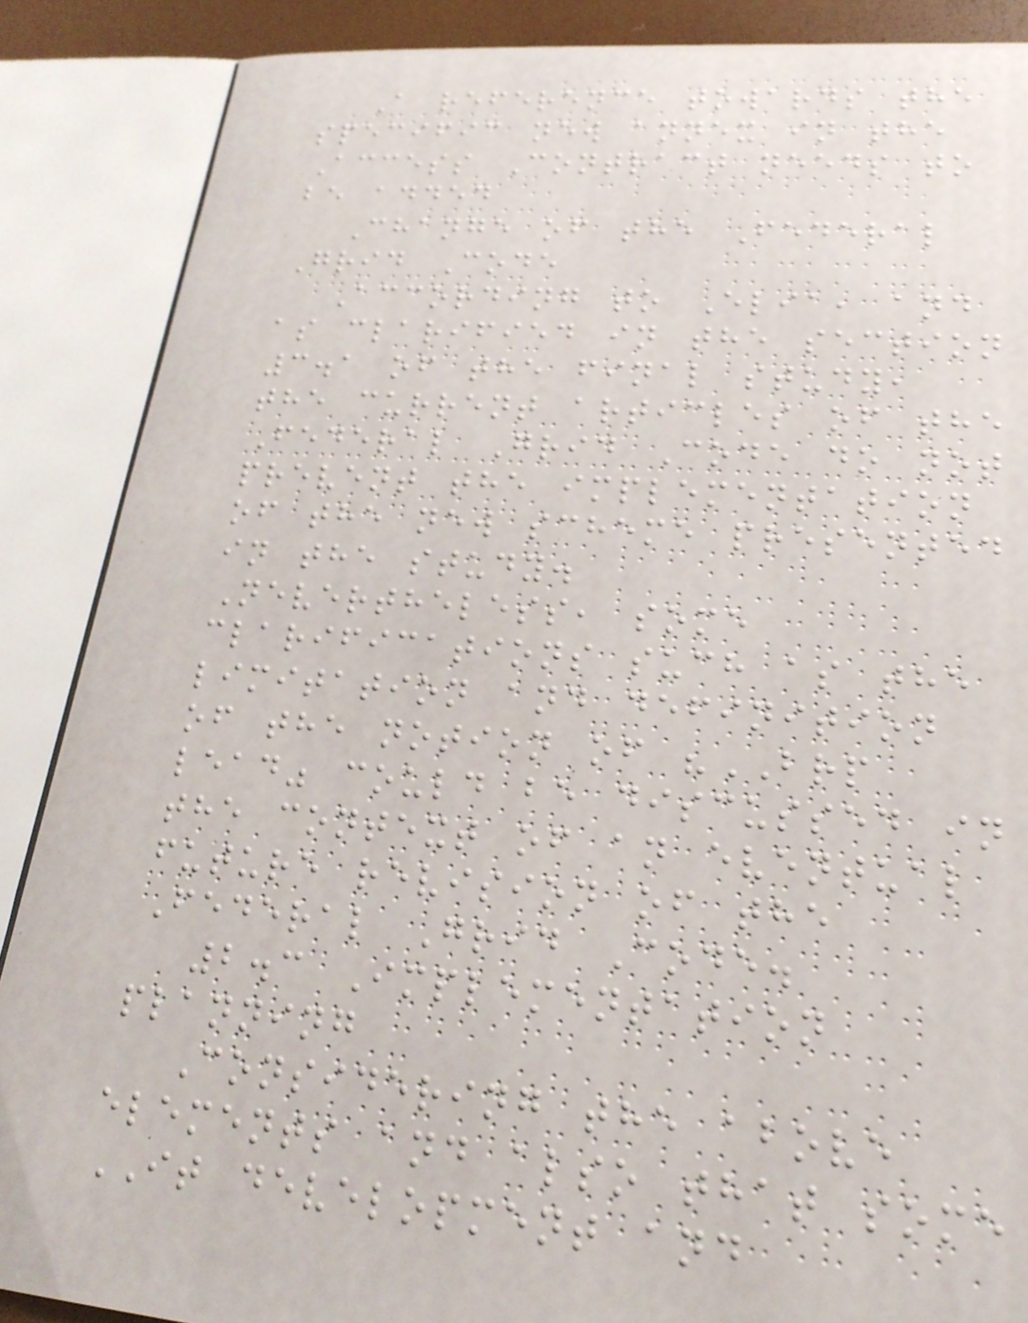A reference towards the
specific new annex in the
Access Contract needs to
be added
Change of the Federal
Grid Code
According to Elia, and
as clarified in the section
3.1 of the final study,
the current articles of the
Federal Grid Code do not
prevent the implementation
of the new scheme presented
in the study.
Nevertheless, some
clarifications such as the
limitation and definition
of the notion of "BRP
lead" could be discussed in
the context of an eventual
future revision of the
Federal Grid Code.
2.3 Implementation
planning
Considering the above
elements and also that some
IT development and
